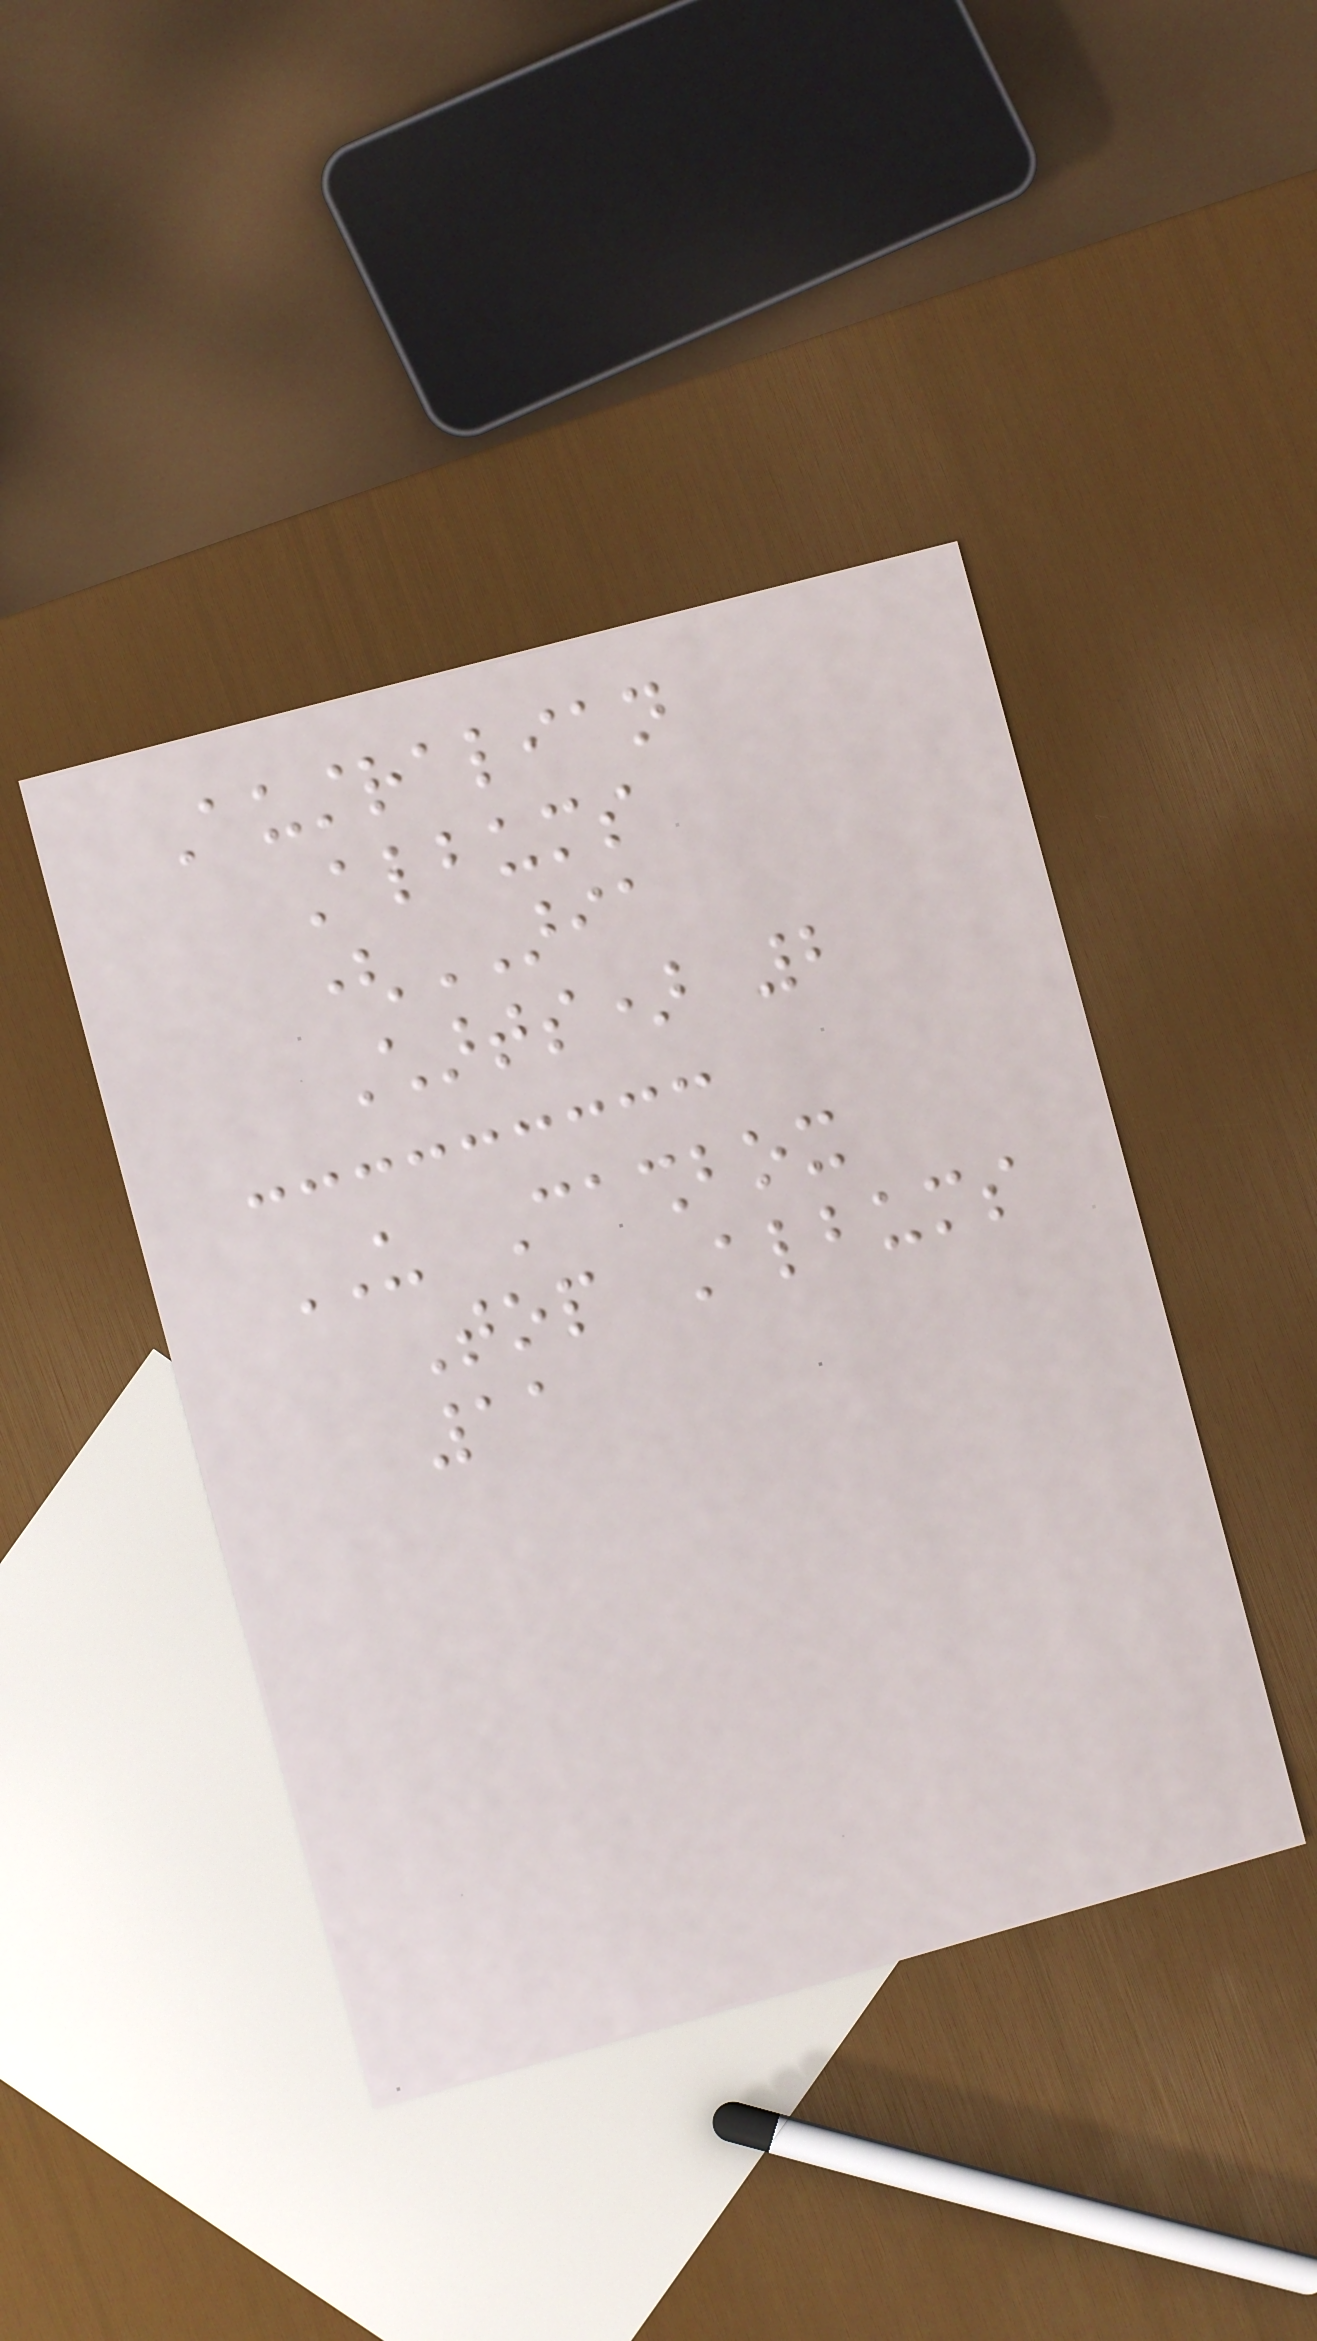Australian
Albums
(ARIA
Charts) 2
US Cashbox
Top Albums
11
